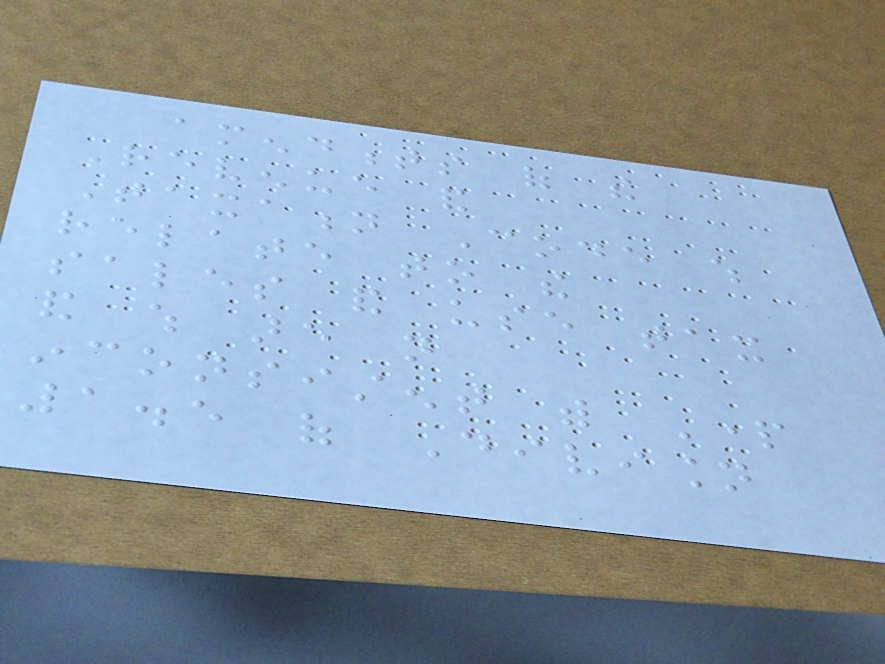amendments of the
Revenue and
Taxation Code which
relate to the
sales and use tax
and which are not
inconsistent with Part
1.5 of Division
